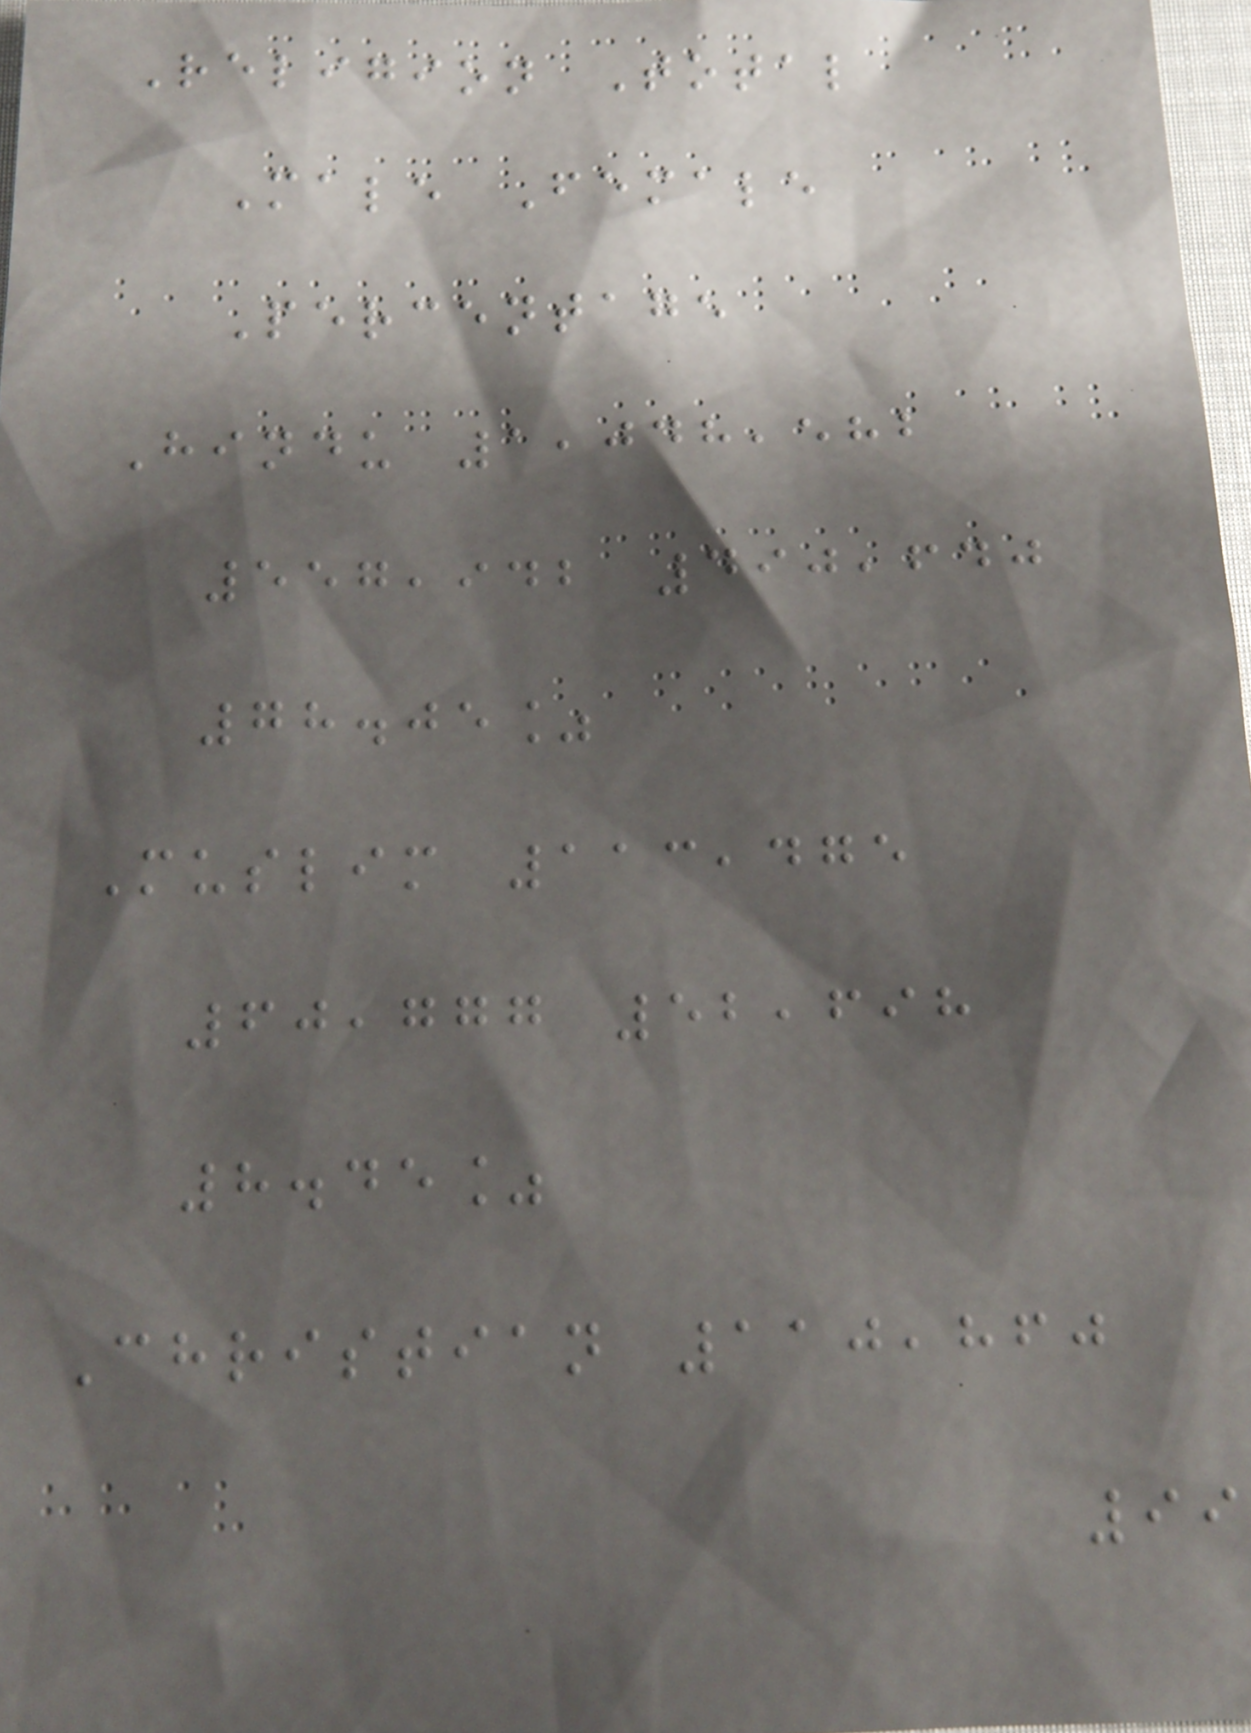Religion Total
Male Female
Percentage
Hindu 1,048,582
557,942 490,640
78.05%
Muslim 113,475
60,777 52,698
8.45%
Christian 110,860
99
